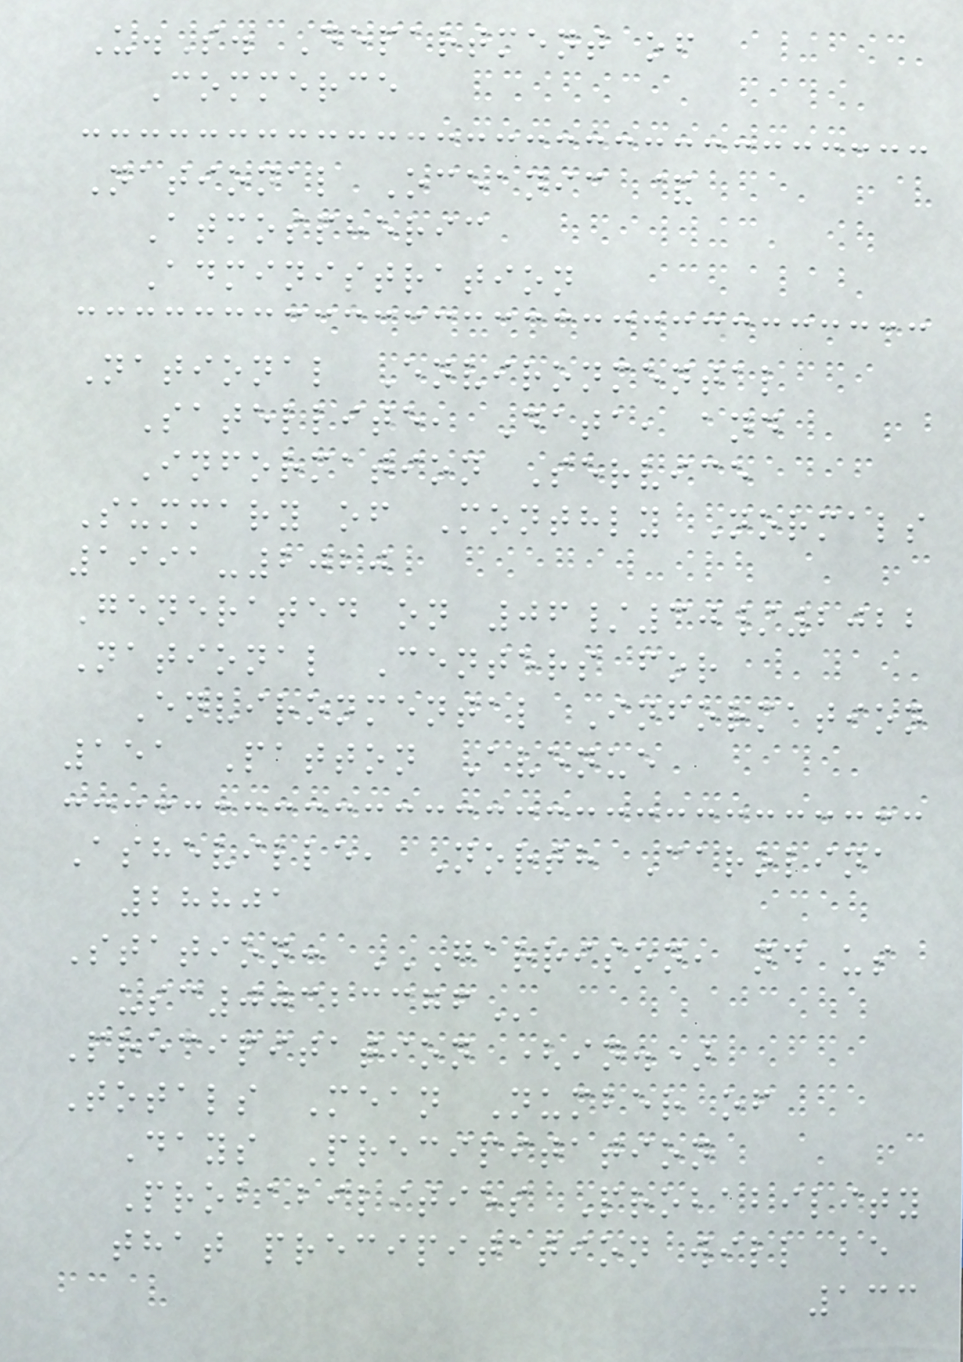U.S. Department of
Commerce
National Oceanic &
Atmospheric
Administration
National Environmental
Satellite, Data, and
Information Service
Summary of Monthly Normals
1991-2020
Generated on 06/30/2022
National Centers for
Environmental Information
151 Patton Avenue
Asheville, North Carolina
28801
Station: GARRISON, ND US
USC00323376
Precipitation (in.)
Totals Mean Number of
Days Precipitation
Probabilities Probability
that precipitation will be
133
